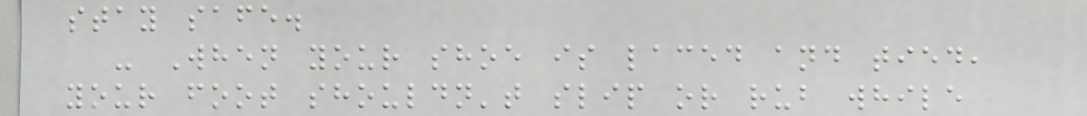stay safe.
- When your shoe is laced and tied,
your foot shouldn't slip or rub while
